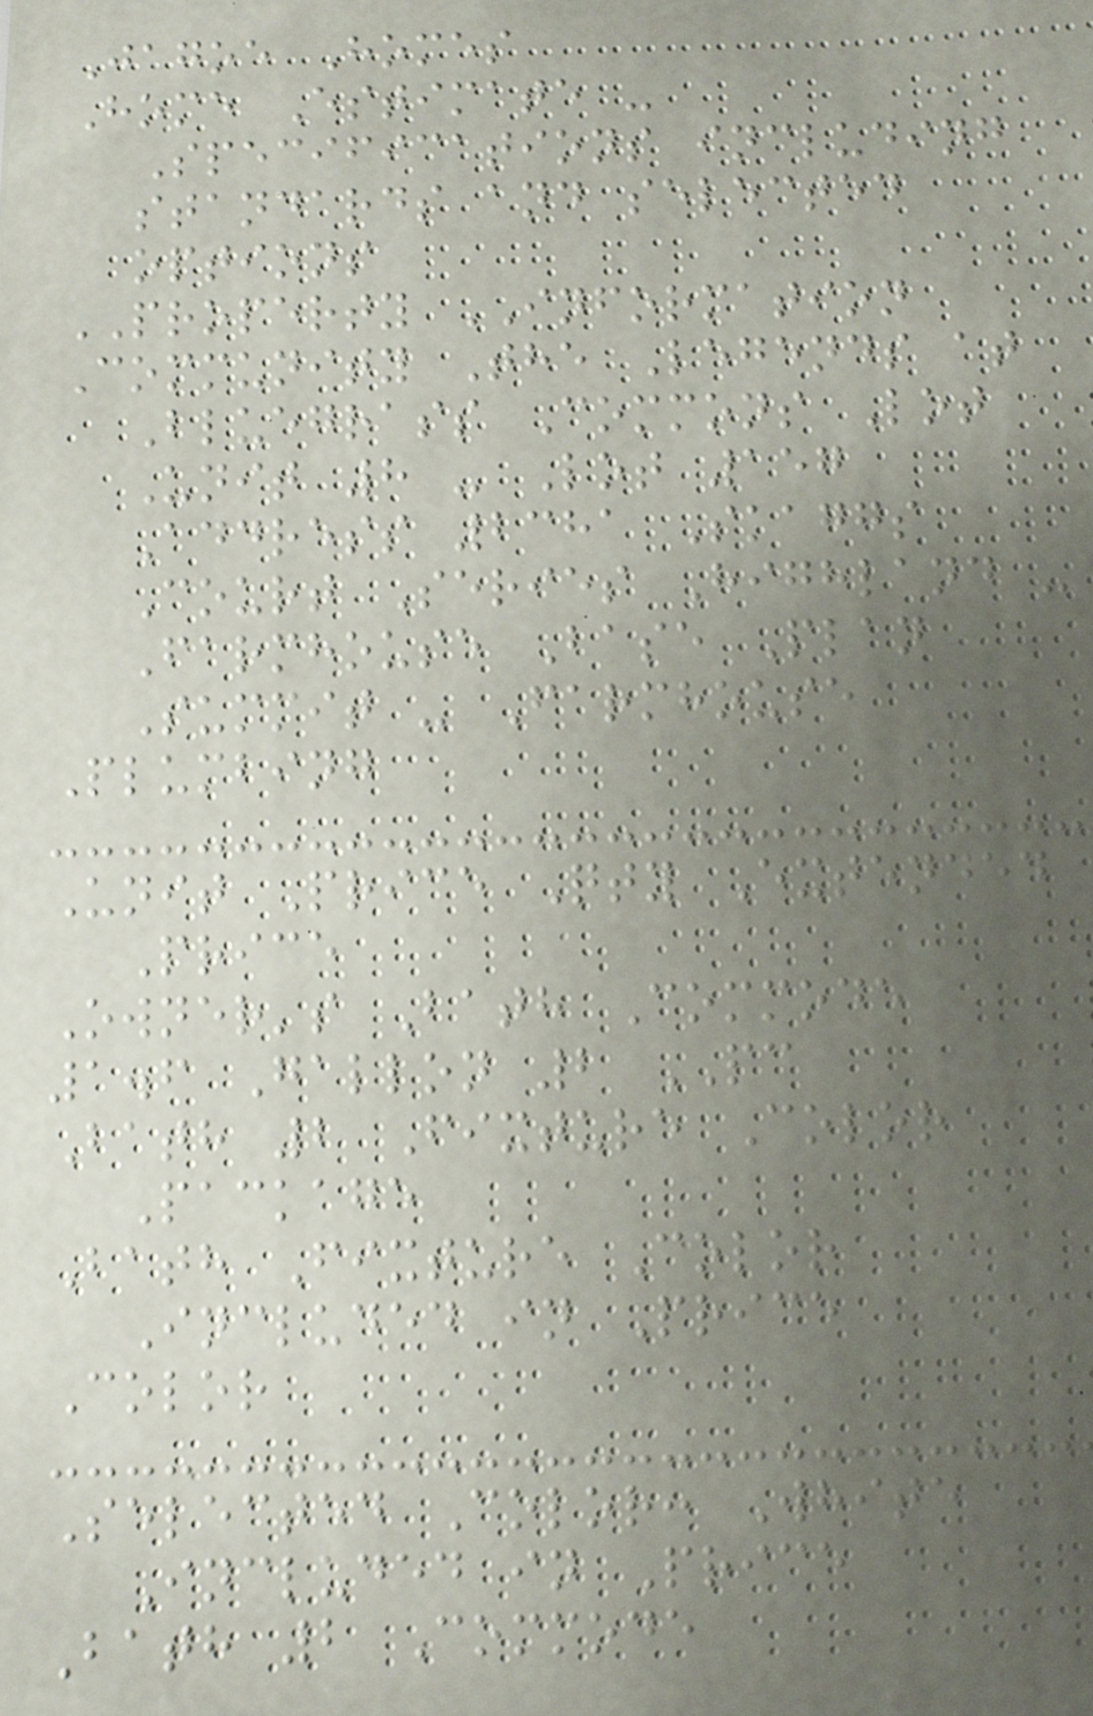Jagoe Homes
Home Estimate -
Specifications including
standards and selected
options
PROPERTY INFORMATION
Community The Legends at
Bluegrass Commons Lot
Unit 8 - Lot 157
Address 2381 Skaggs
Court Series Highland -
Farmhouse Base Plan
Summit - Farmhouse
Plumbing
Unit Price Qty Extended
Price
Owner's Bath Commode
1.6 Gallon 2 PC
Bath 2 Fixture Color
Package
Bath Fixture Color
Included in Price
Color
Selected Color: White
Included in Price
Bath 2 Commode
